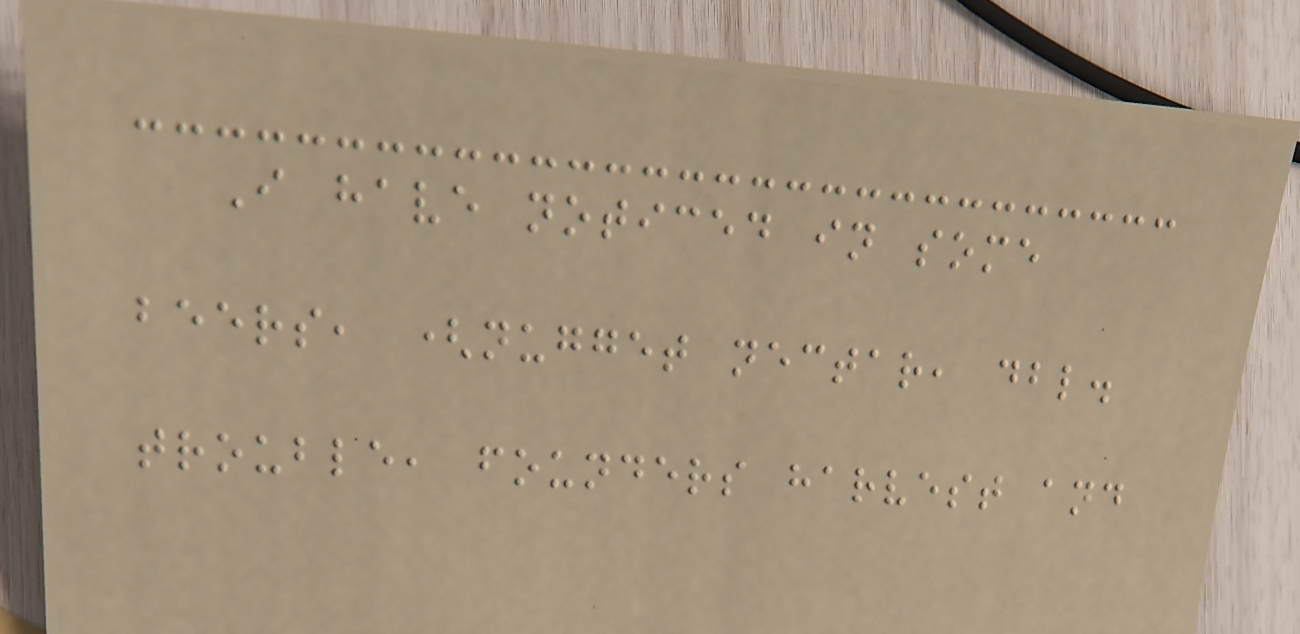I have noticed in some
beers, (nugget nectar, dbl.
trouble, founders harvest and
